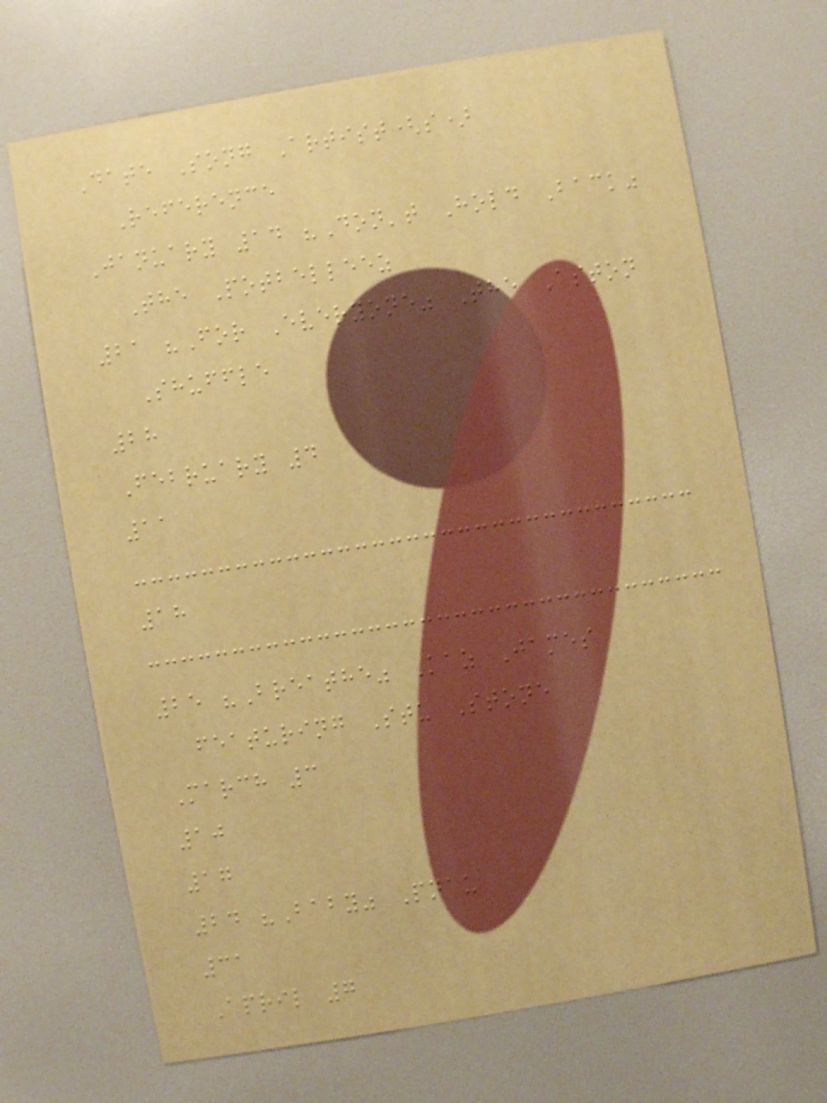Date Song Artist(s)
Reference
January 14 "Don't Hold Back"
The Potbelleez
21 "For Everyone" The Aston
Shuffle
28
February 4
11
18
25 "Breathe" Kaz James
featuring Stu Stone
March 3
10
17
24 "Baby" Pnau
31
April 7
